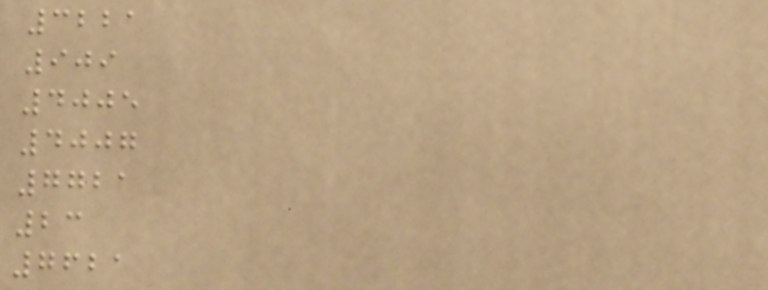3221
909
4005
4007
7721
23
7621
